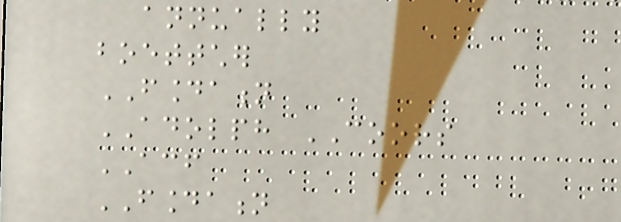annually
boettcher
FOUNDATION
ADOLPH COORS
ACF
FOUNDATION
